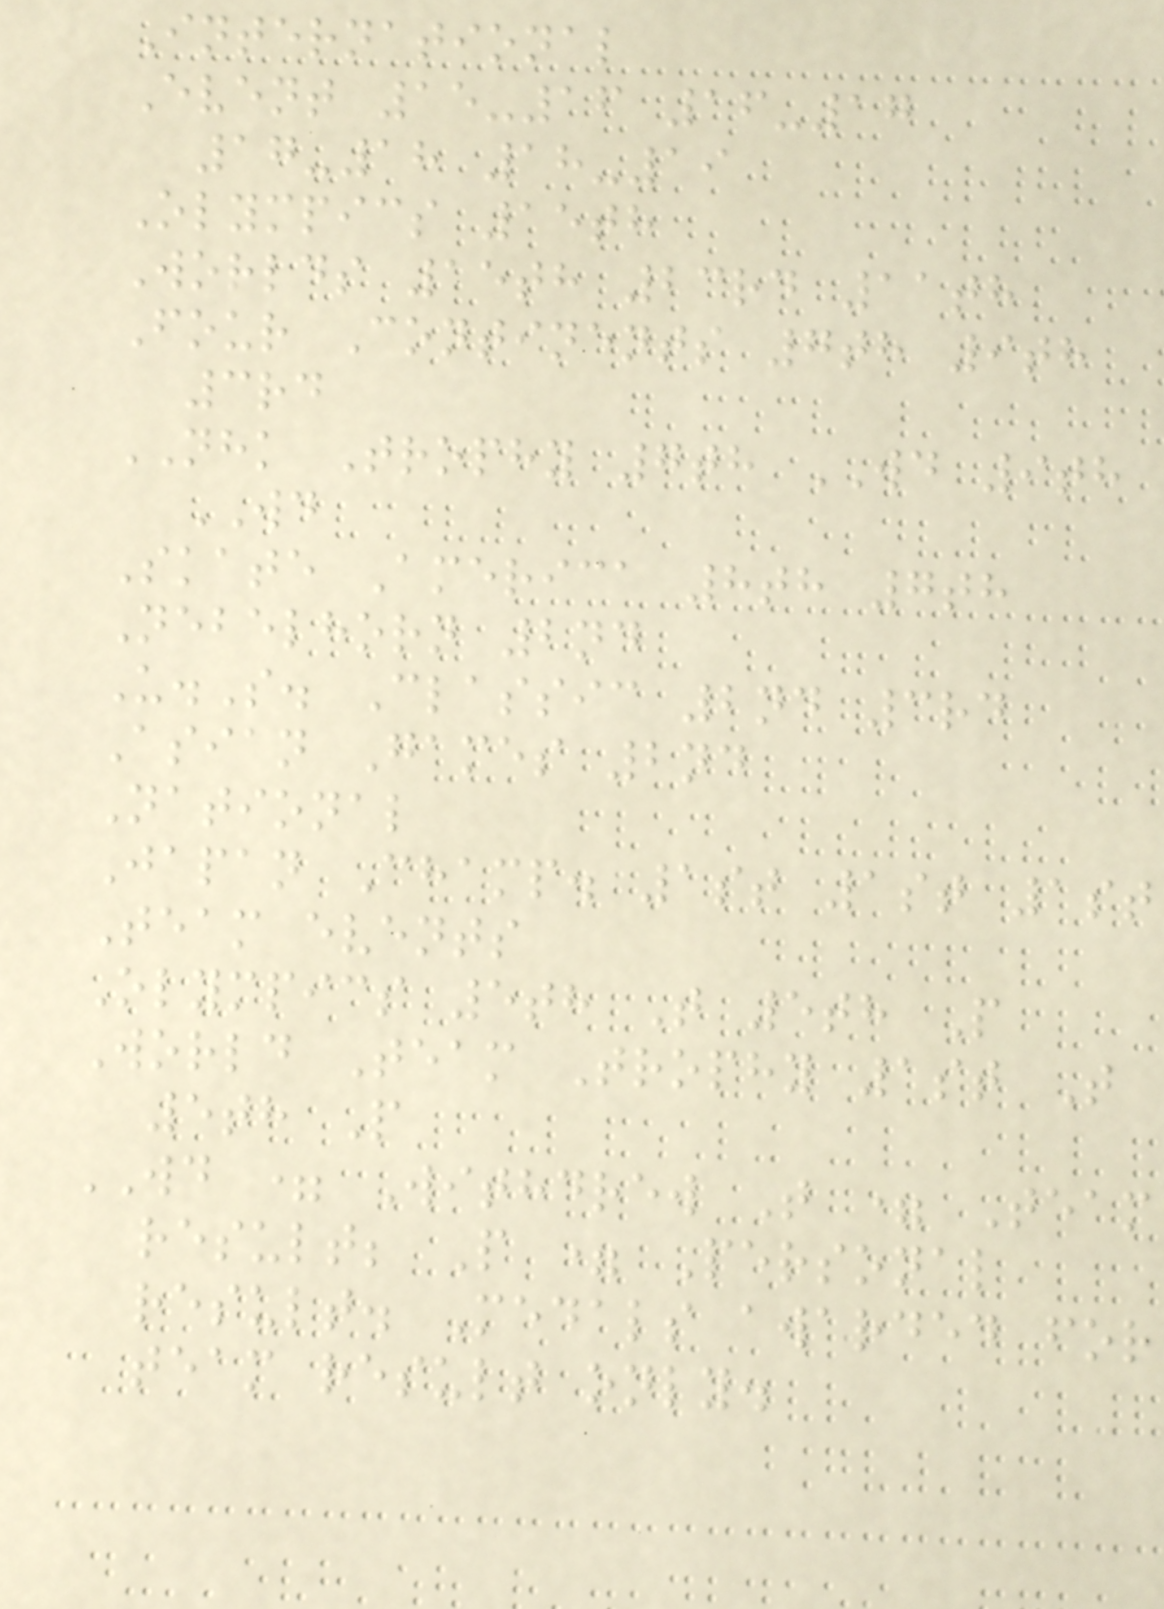International
Event 15-16 16-17
17-18 18-19
Olympics 15th
Worlds 15th 23rd 11th
Four Continents 7th 9th
3rd
NHK Trophy 7th WD 9th
WD
Skate America 8th 7th
Nebelhorn 2nd
U.S. Classic 2nd 3rd
Asian Games 2nd
National
Japan Champ. 1st 1st 1st
Team events
Olympics 5th T 5th P
World Team Trophy 1st T
5th P
WD = Withdrew T = Team
result; P = Personal
result. Medals awarded for
team result only.
